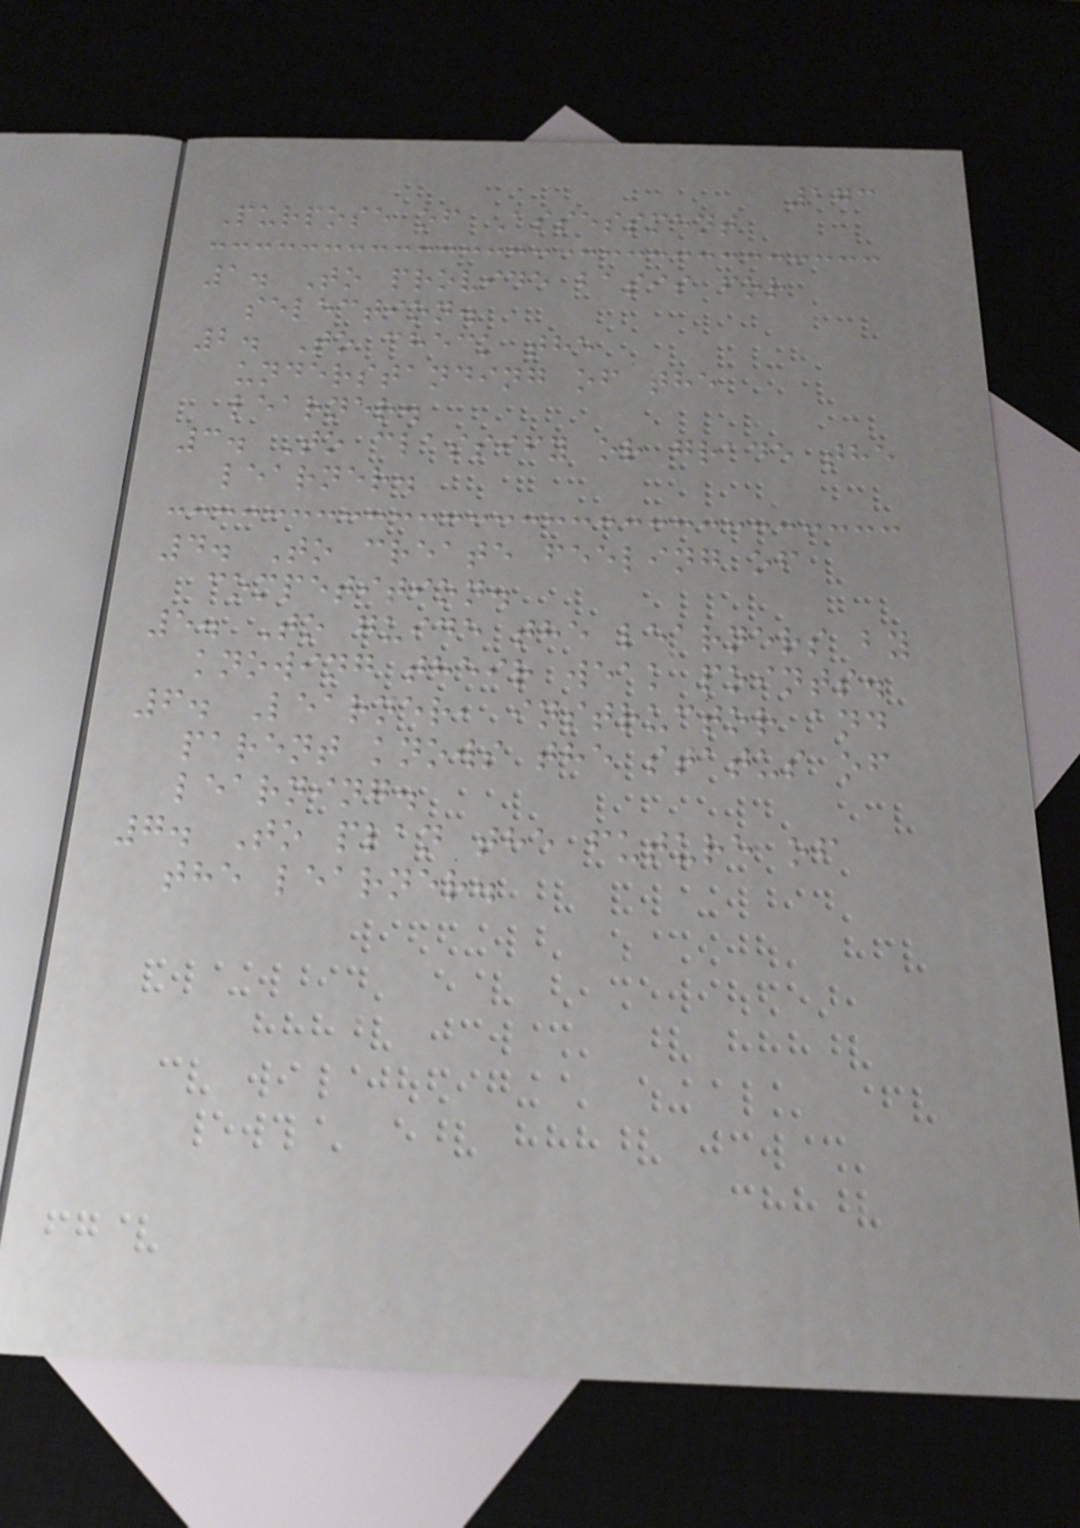173
Purpose of Assessment
1. To provide basis for
selection.
2. To check the
understanding of the
learner.
3. To classify or grade the
learner.
4. To create feeling of
competition.
5. To guide the learners by
knowing their weak points.
6. Learner, instructor and
parent knows the status of
learning.
7. To plan the future of
the learner.
